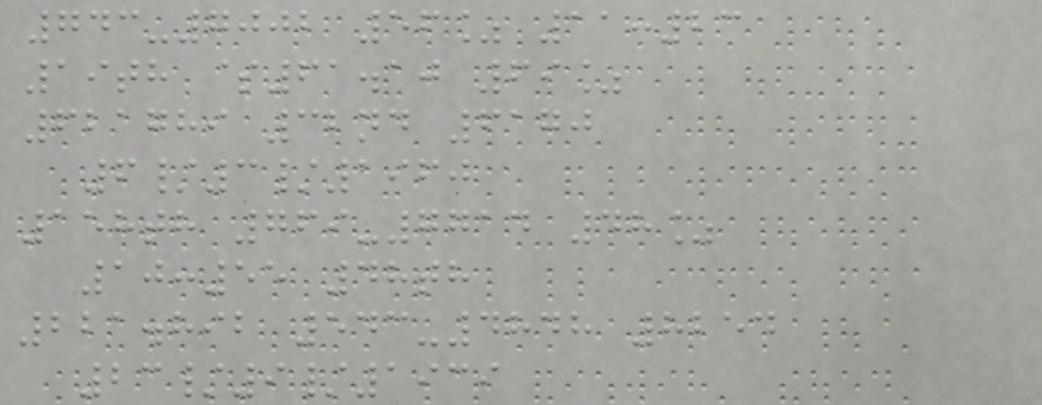743-7002 56% 11:23
19th $61.10 69%
621789 32nd 6170
6/3/1960
158th 769-7714 48%
10:55 48th
221.892 543-4848 8254
23/9/1939
